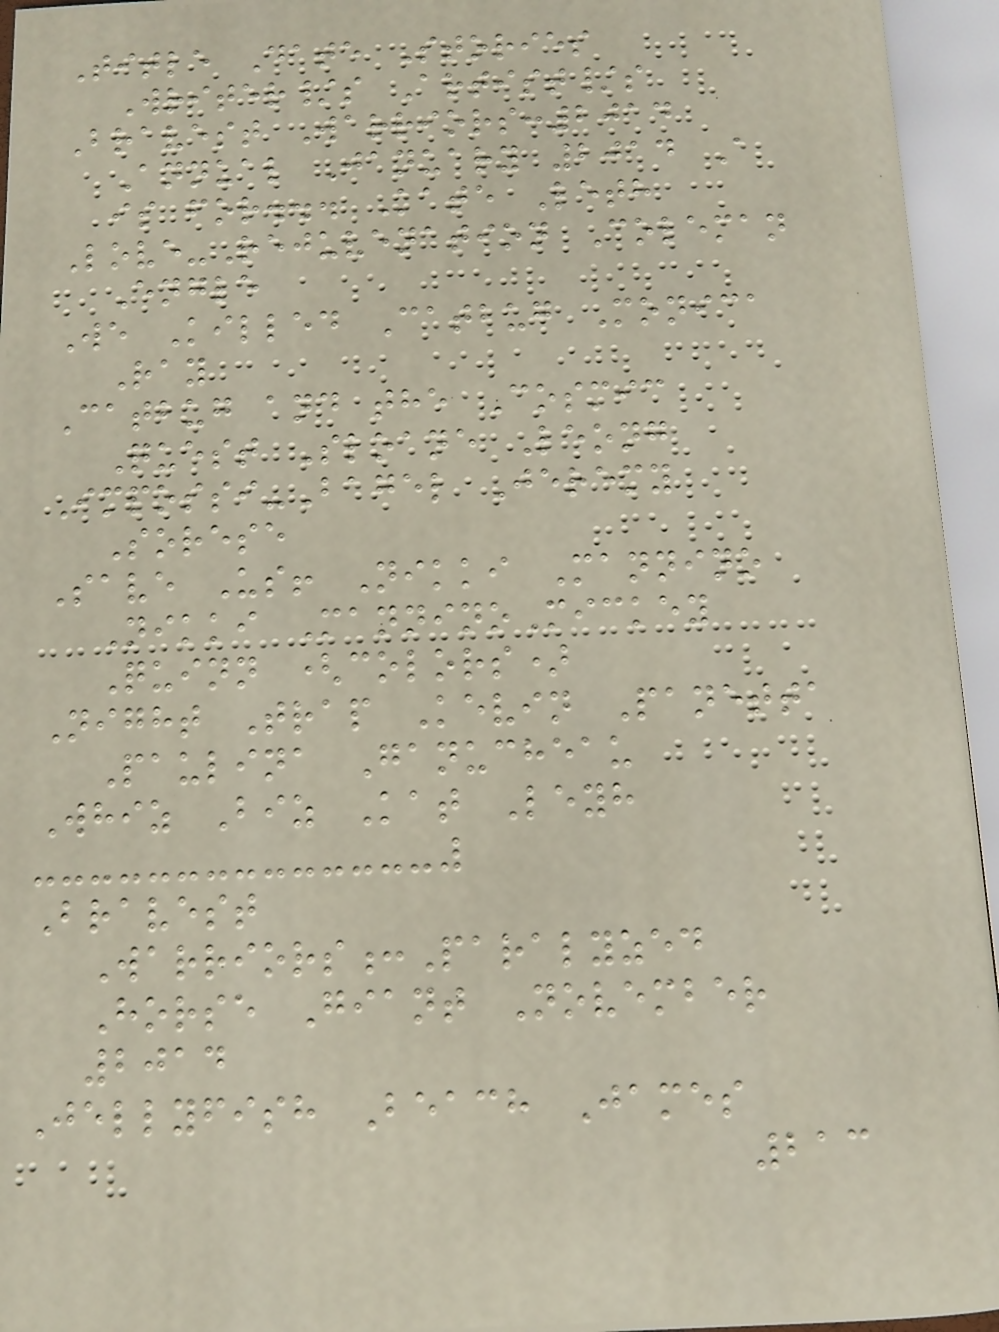Title Date Stories
Writer/s Artist/s
Bravest Warriors:2014
Annual January 2014 A
is for... Kate Leth
Love-Rejuvenation Coleman
Engle
We Killed Catbug Monica
Ray
Catbug and the Cosmic
Quest Sloane Leong
Impossi-Bagel Jeremy
Sorese
Save Us! Nikki Mannino
Nikki ManninoMickey
Quinn (colors)
Night Trap Kevin Panetta
Paulina Ganucheau
Whiz Biz Kat Leyh
Bravest
Warriors:Paralyzed
Horse Giant November
2014
Jellyfish Beach James
213
